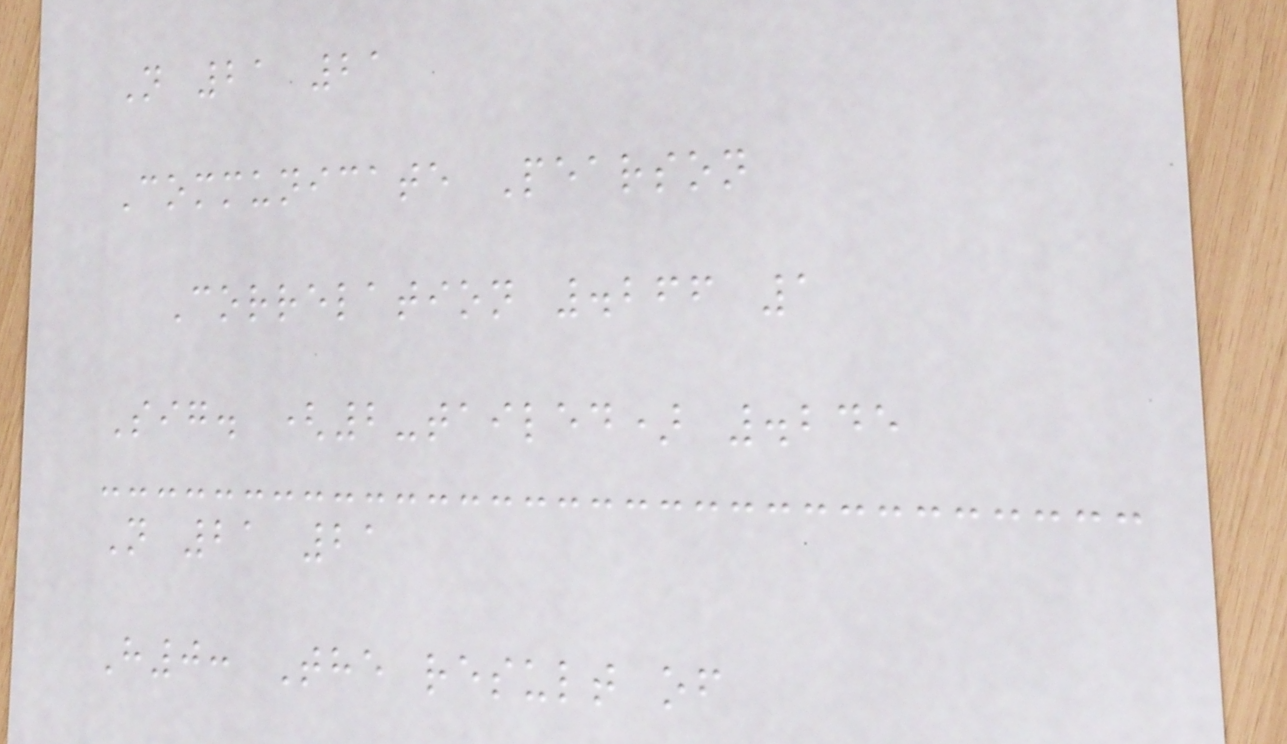N 21 21
Communicate Pearson
Correlation .266 1
Sig. (2-tailed) .245
N 21 21
H0: The result of
